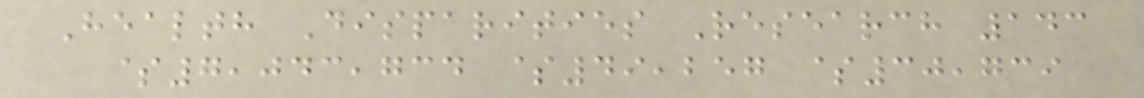Health Disparities Research 143
$7,043,734 $49,257 $30,739
